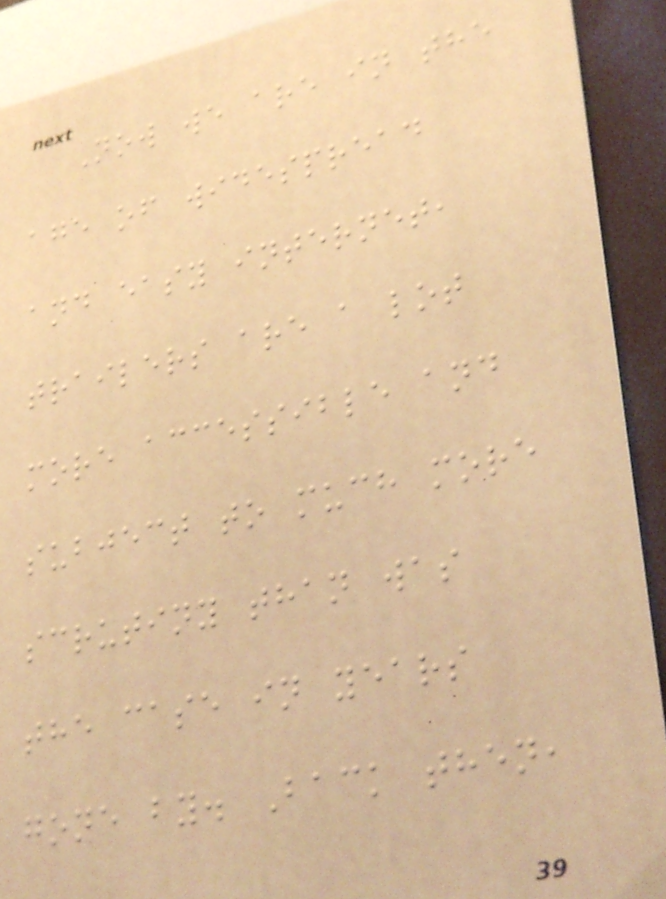Now we are in the
age of widespread
and easy internet,
trailers are a lot
more accessible and
subject to much more
scrutiny than was
the case in years
gone by. Back then,
